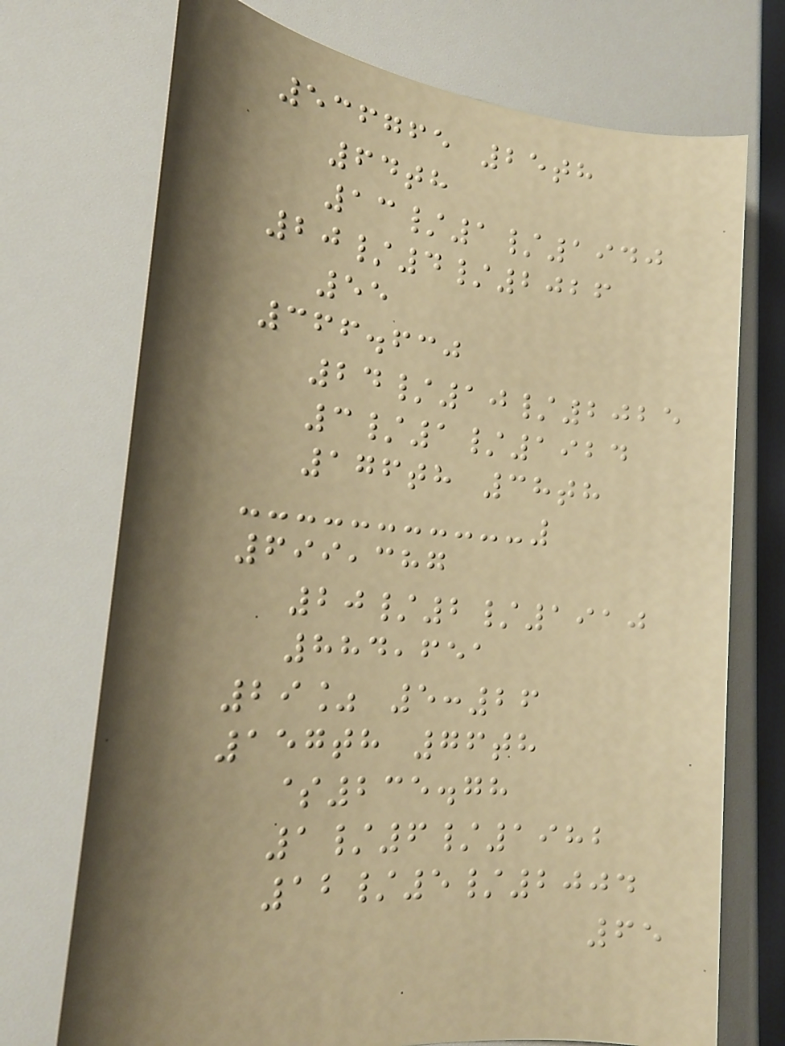536765 25th
64th
13/1/1940
20/4/2026
55
366.630
24/10/2025
3/1/1924
176th 38th
699,387
20/2/1910
884,651
29% 5:26
157th 76th
$235.78
1/6/1982
12/5/2004
65
